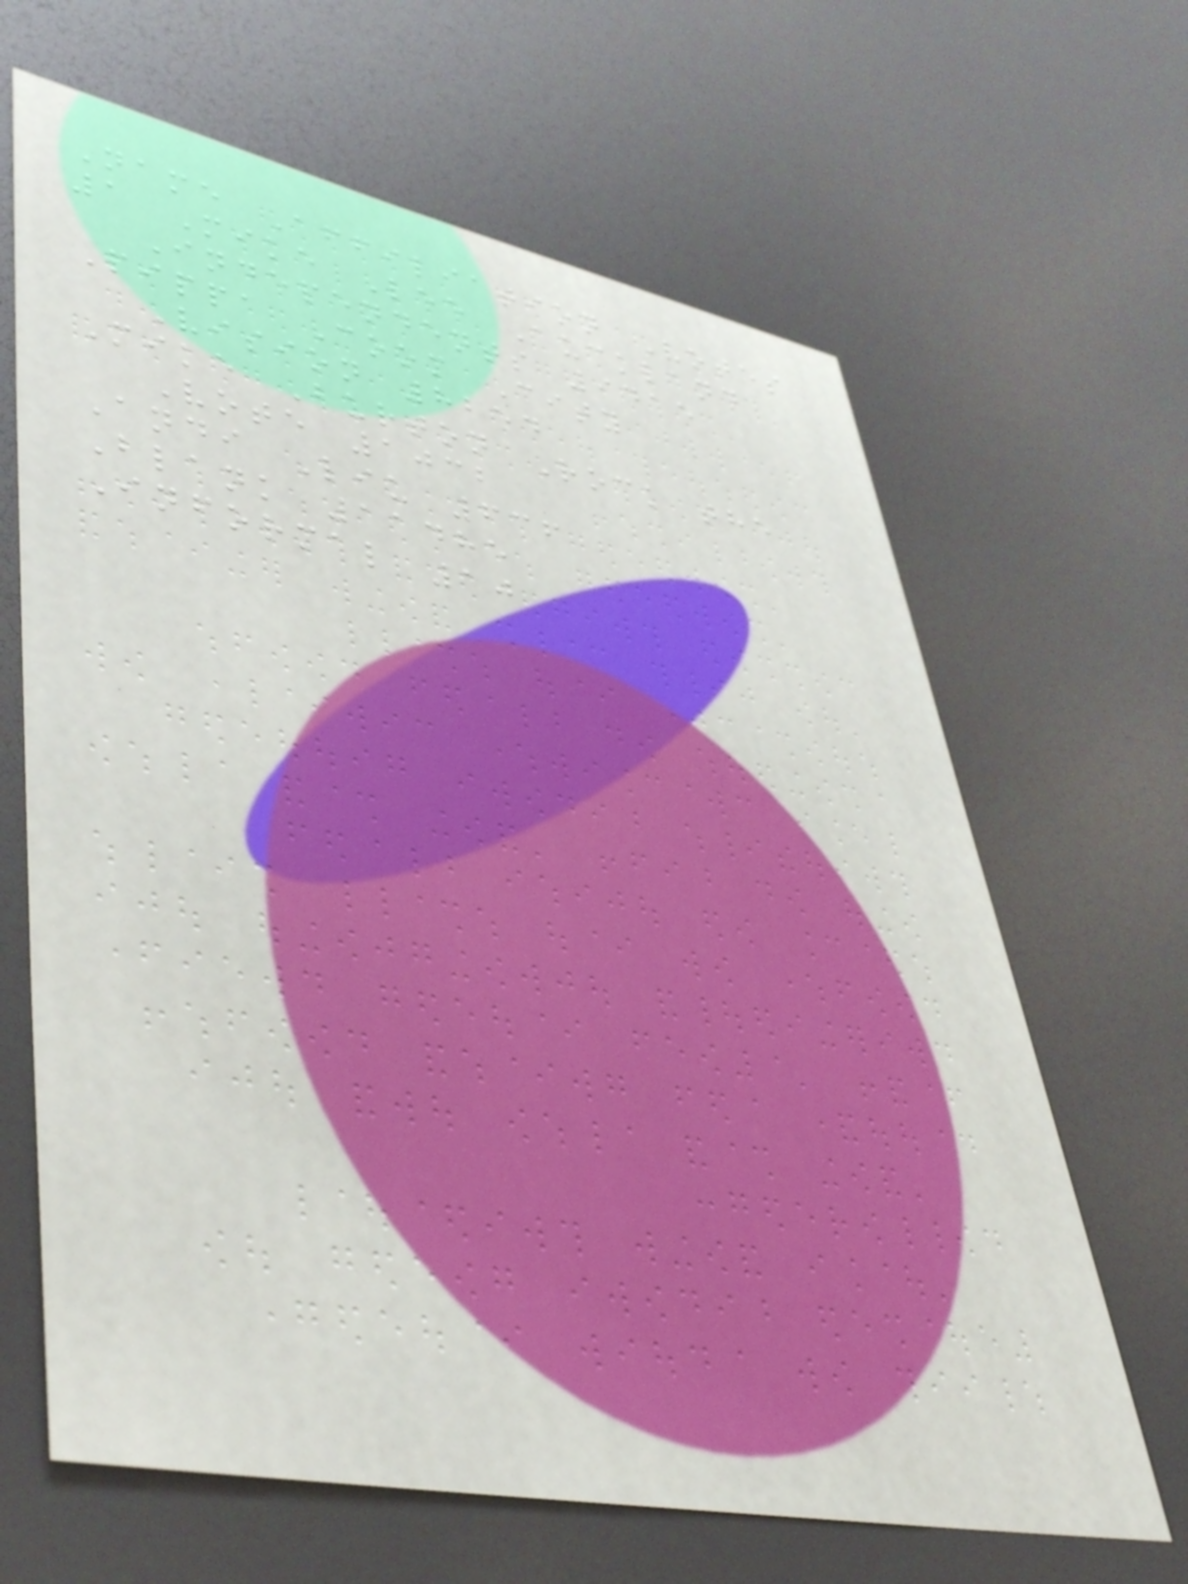Name Affiliation Votes
1 Mike Lee Auckland
Independents 9415
Pippa Coom City
Vision 8254
Mike Burton Rock the
Vote 1032
Andi Liu 636
Blank 11485
Informal 10
